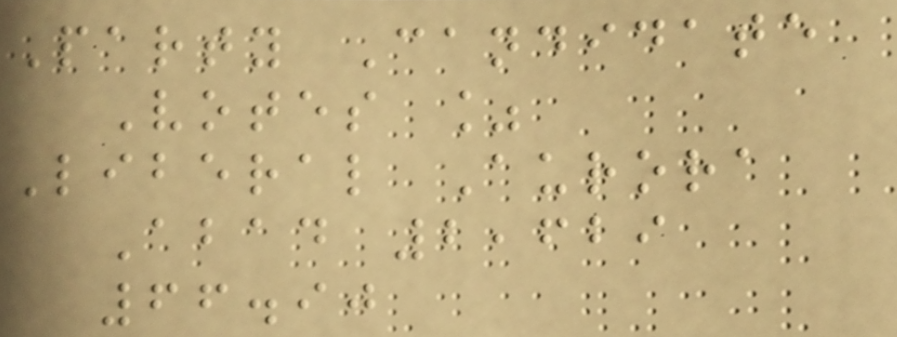Party Candidate
Votes %
Liberal Aurora
Abad 2,629
66.90
